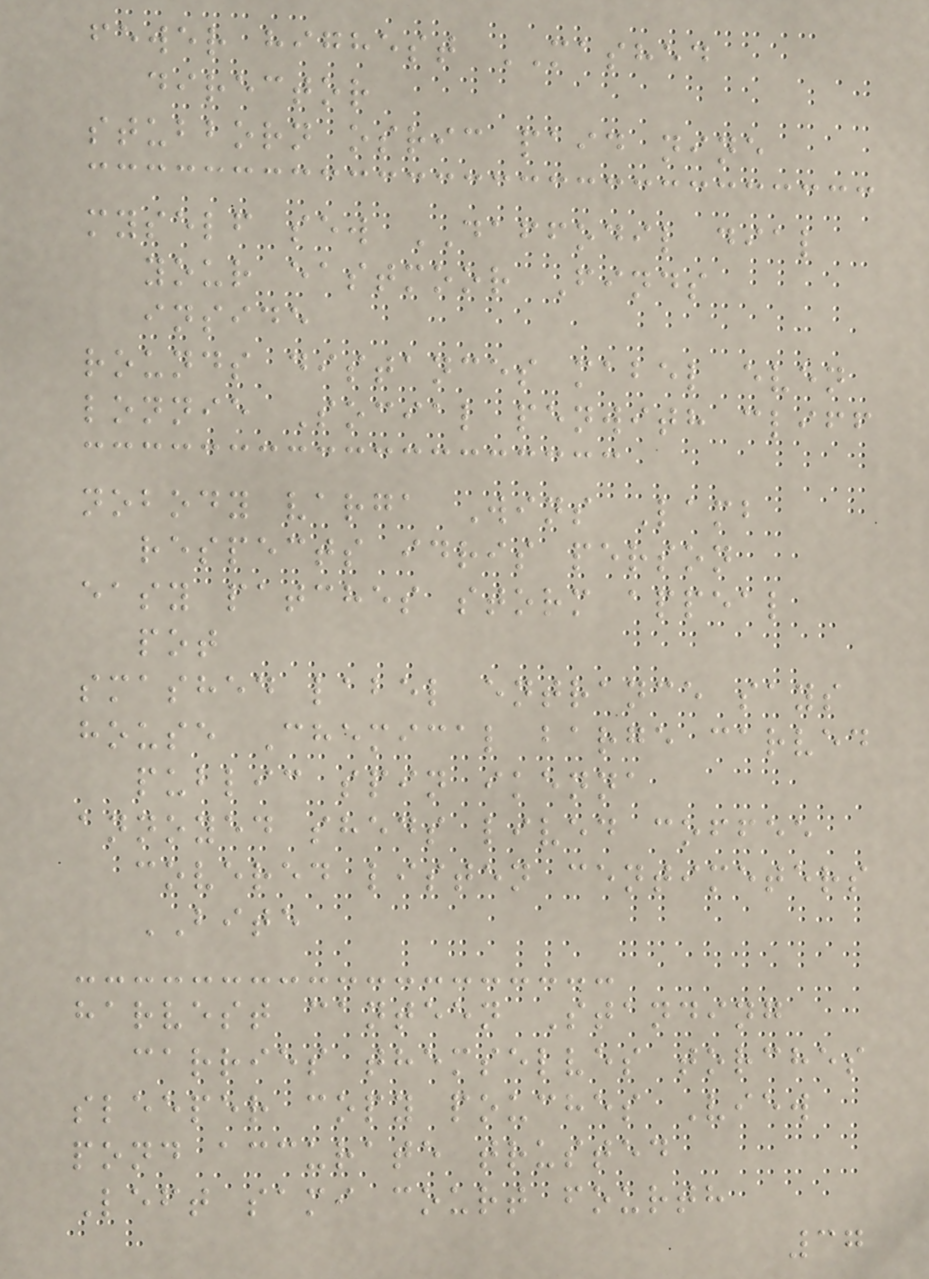fewer highest MASHED
director
stubborn osric paid nine
myself sew DAFFODIL dial
your eastmoor Finds
inside
rounds distances mabel even
lonnie Social penwith cliff
nobody varga Wins Lamb
respects idris person
easy patches storm appeal
pot
smashed label entrance says
house Chemical barge carved
public spin ikenna
annoyed sheds lived coffee
covered listen centimeters
BITE
harvest canteen Standing
carries themselves torches
sleeper copy pouches View
pond accurate trusted
Left sami court fourth
37
